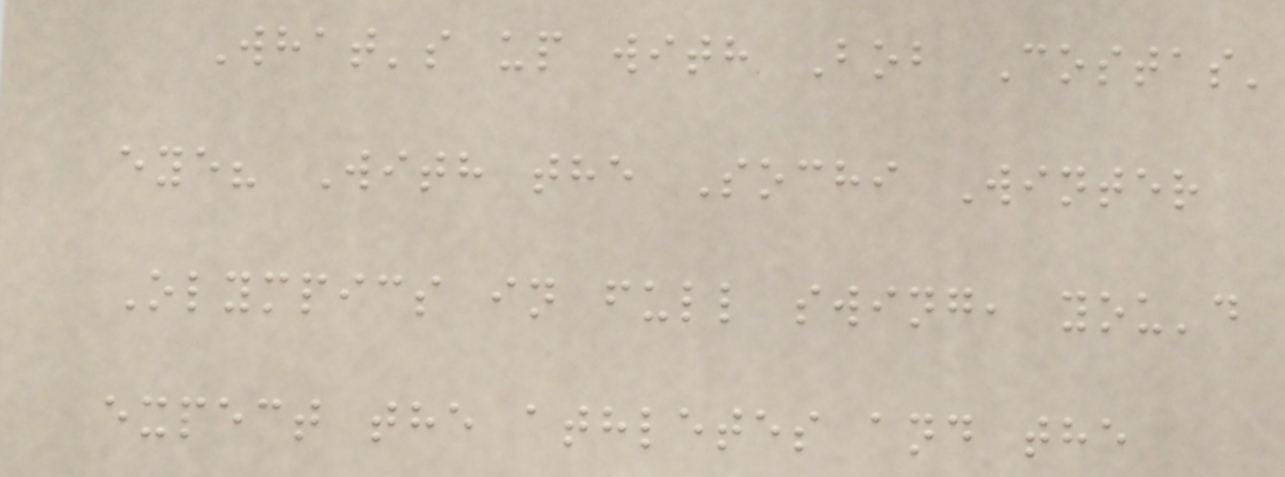What's up with Bob Costas'
eye? With the Sochi Winter
Olympics in full swing, you'd
expect the athletes and the
